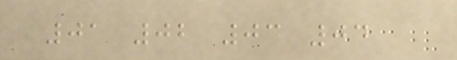01 02 03 04
